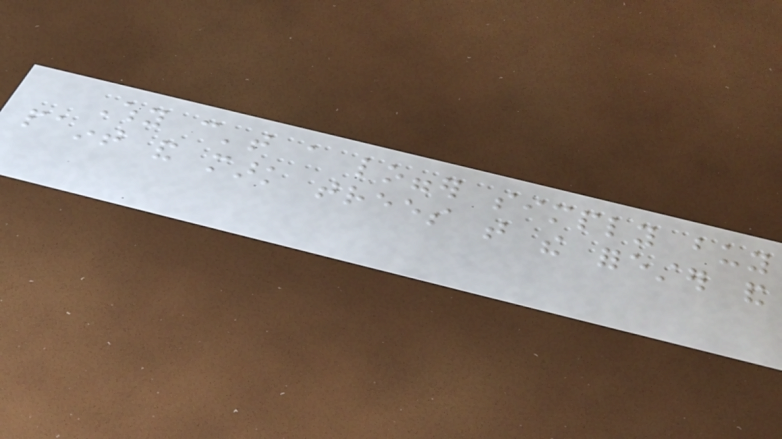Why can't a logger simply buy
paint and mark trees that the forester and
